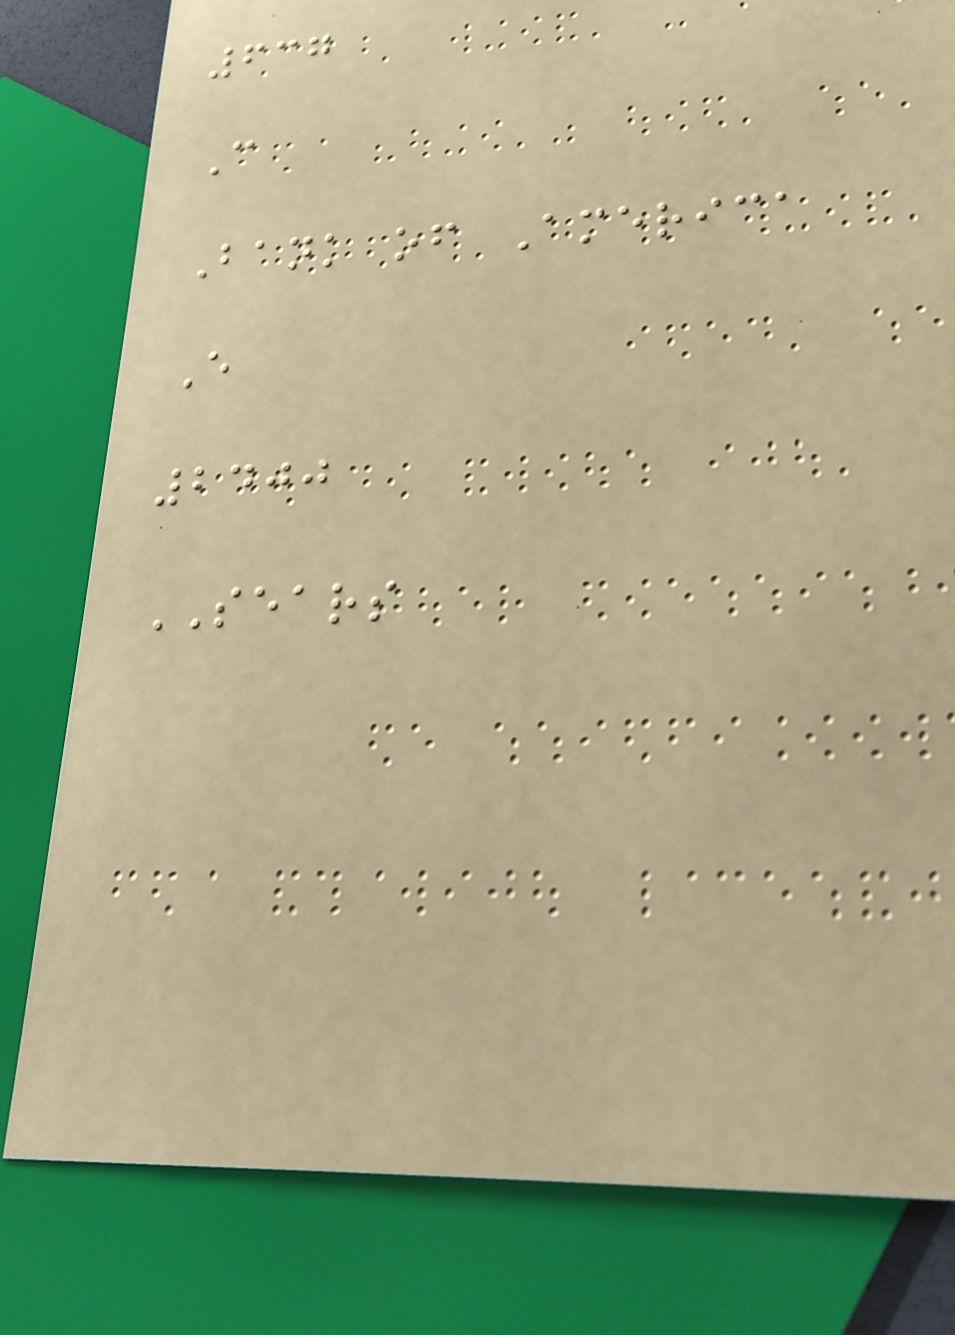637
C
Bank of America
E
2400
SEARS
